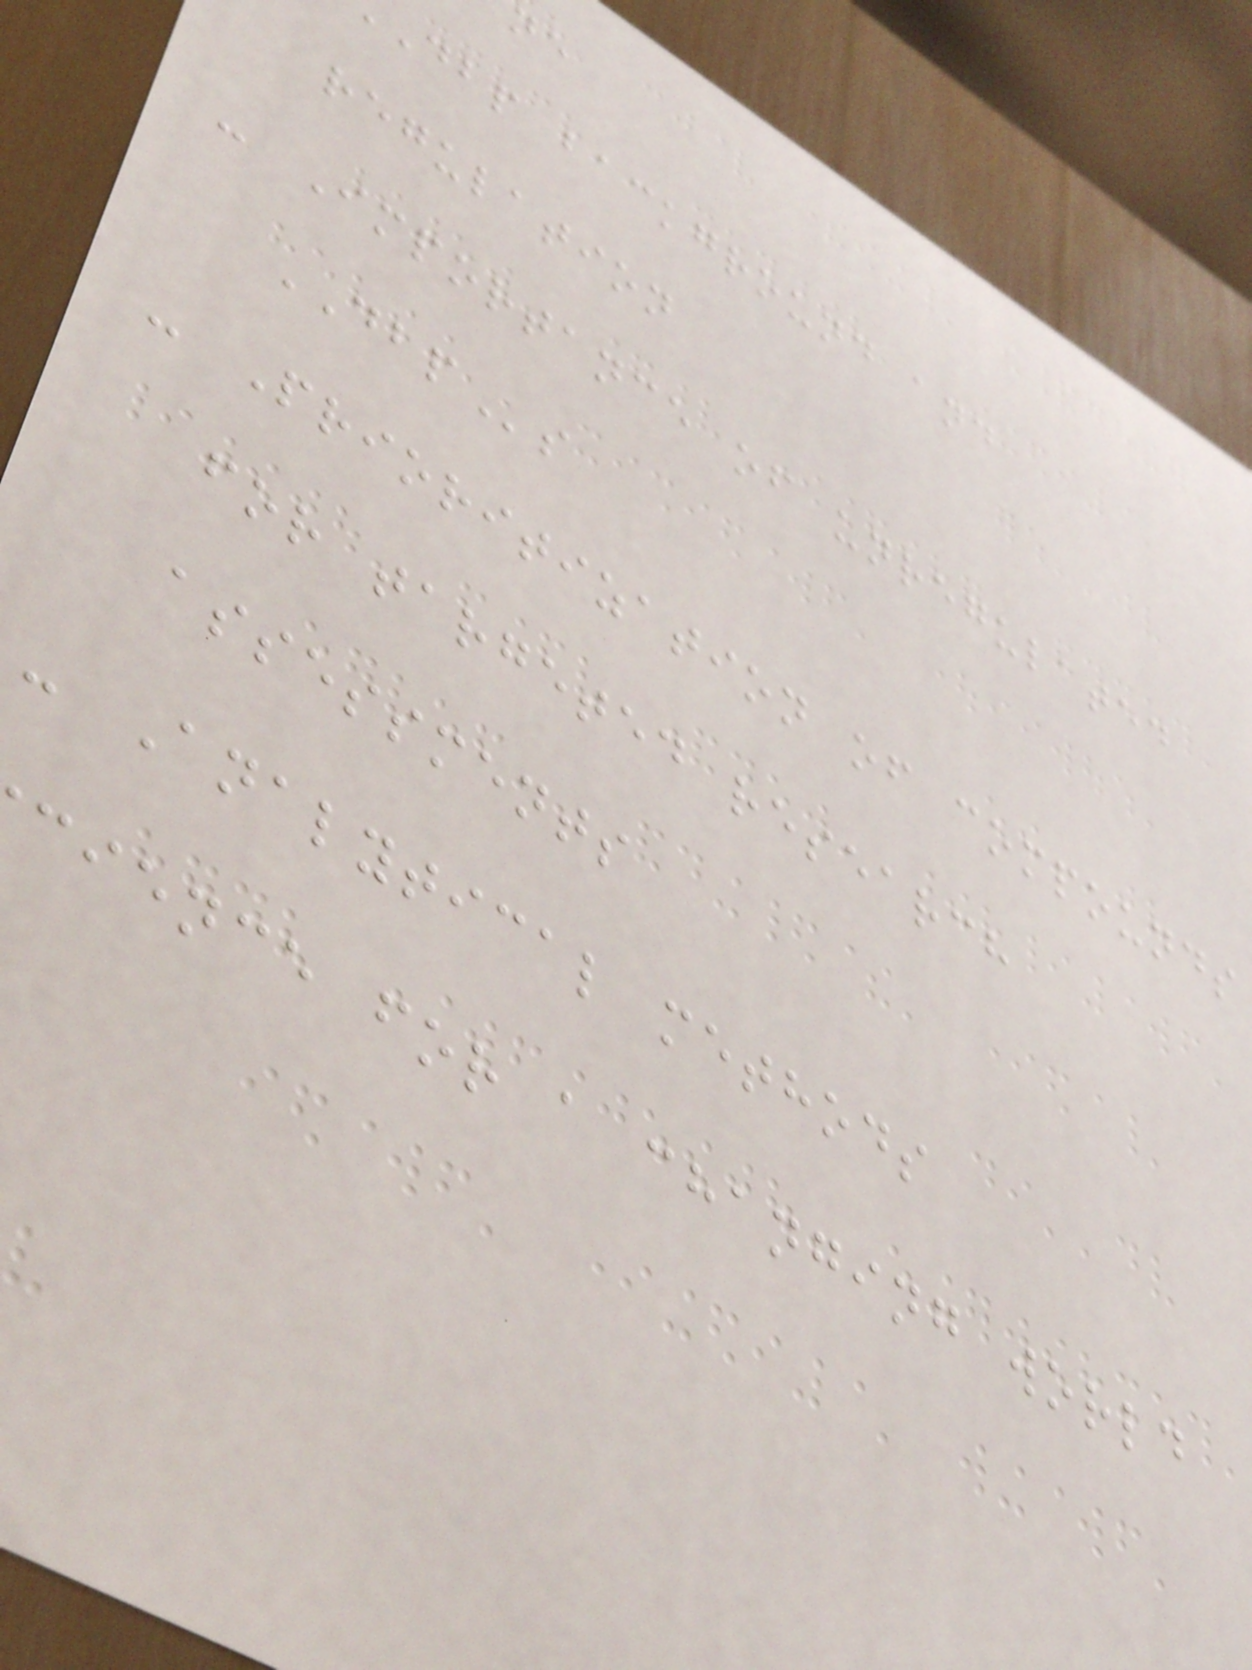dbp background and
regulation
- Importance of unregulated
DBPs
- Prioritization of compounds
for targeted research
assessments
- Analytical methods
cience for a changing world
